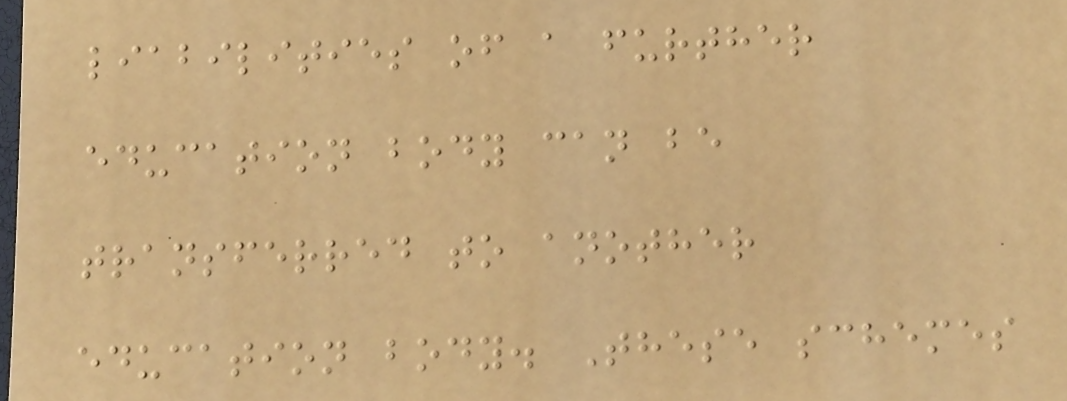liabilities of a further
education body can be
transferred to another
education body. These schemes
